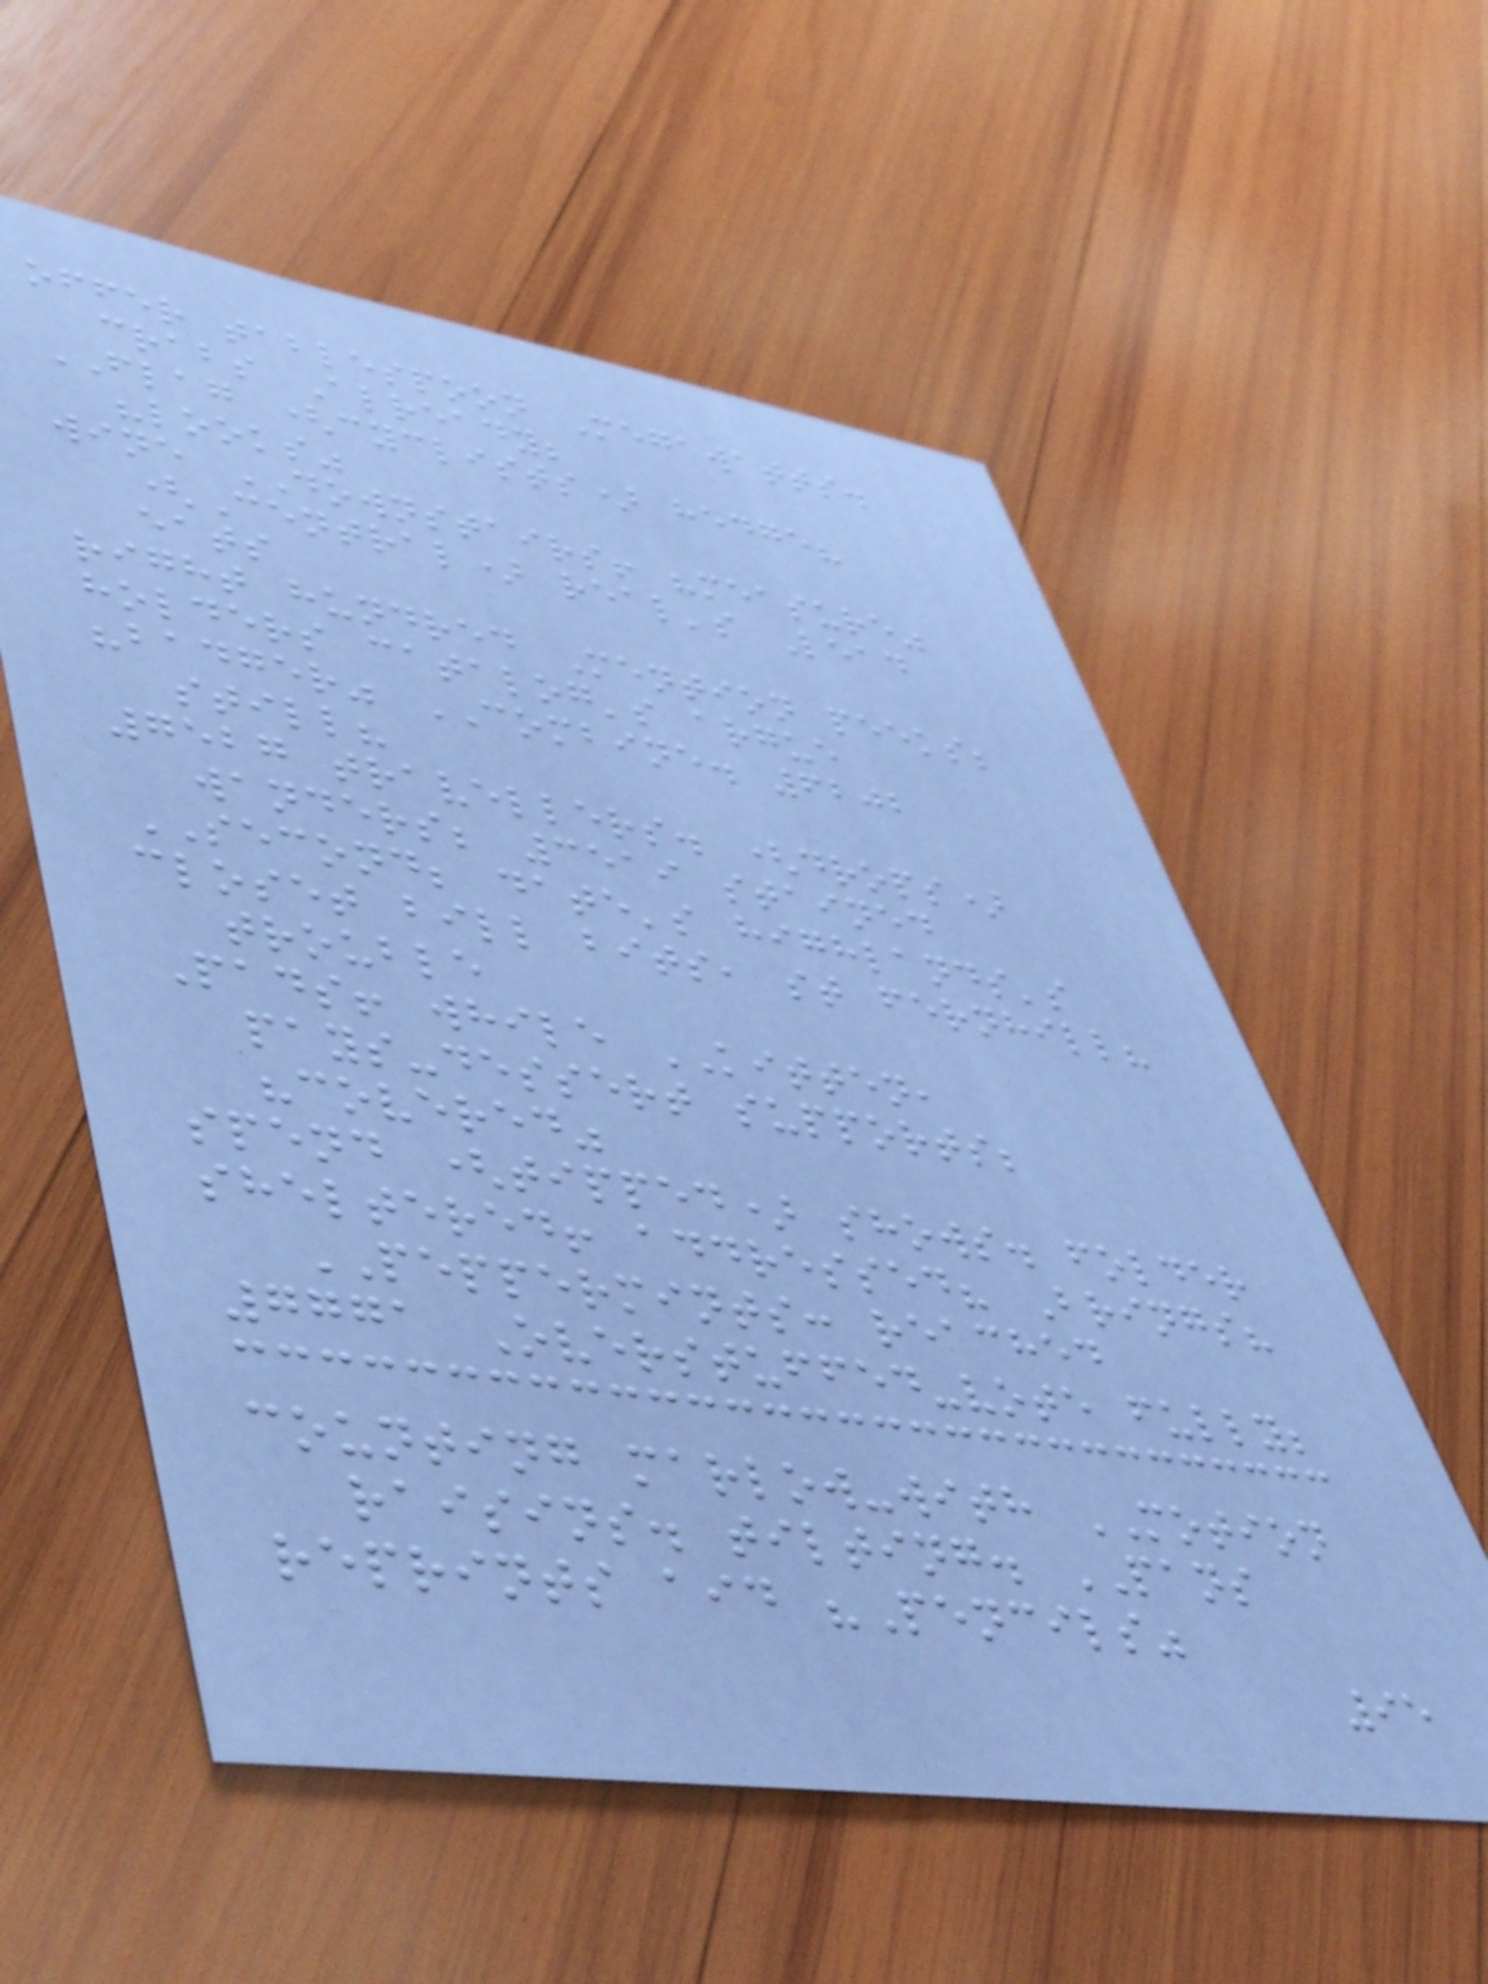offer tablespoon Megawatts.
crabs Already;
FLAG (cyclists) hedge?
"looks"
wine DOWNSTAIRS! "measure"
(Central) real's Lead
eats
right hundred Mention peeks;
holders catalog's argue
"badger" COMBINE. 6202
still?
7527 travellers. (drops)
wanders; 3519 stained
SECOND; date's highlands's
closet bill bits, st fernhill?
trouble
Pads! while KITTEN,
pays-dessert supports;
"covered"
spend (tipped) shows. folder
sheltered! addressed? Brings?
PEPPERMINTS: reached
7771 Overstuffed-vote fully;
counting marlow-with MOTION
raisins. tilting. PANS
reprints aid "Pencils"
95
